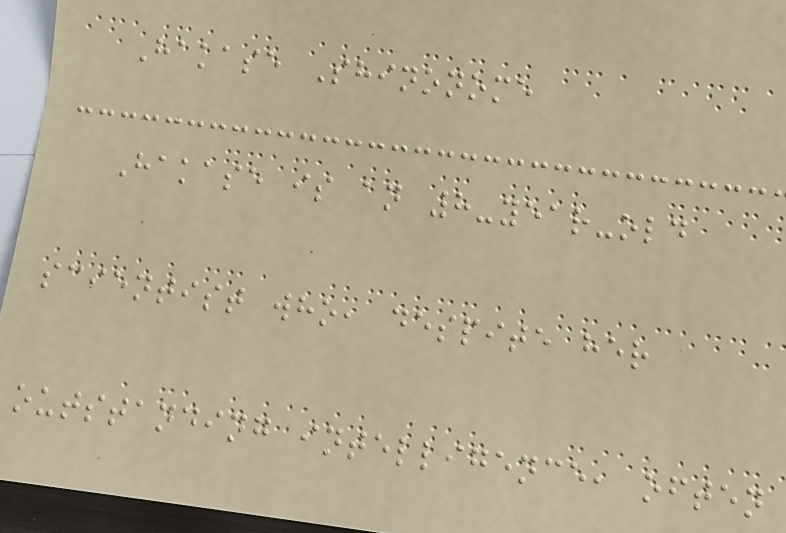Hakase Shinonome
Hakase is an 8-year-old
scientist who, despite her
outstanding intelligence, often
